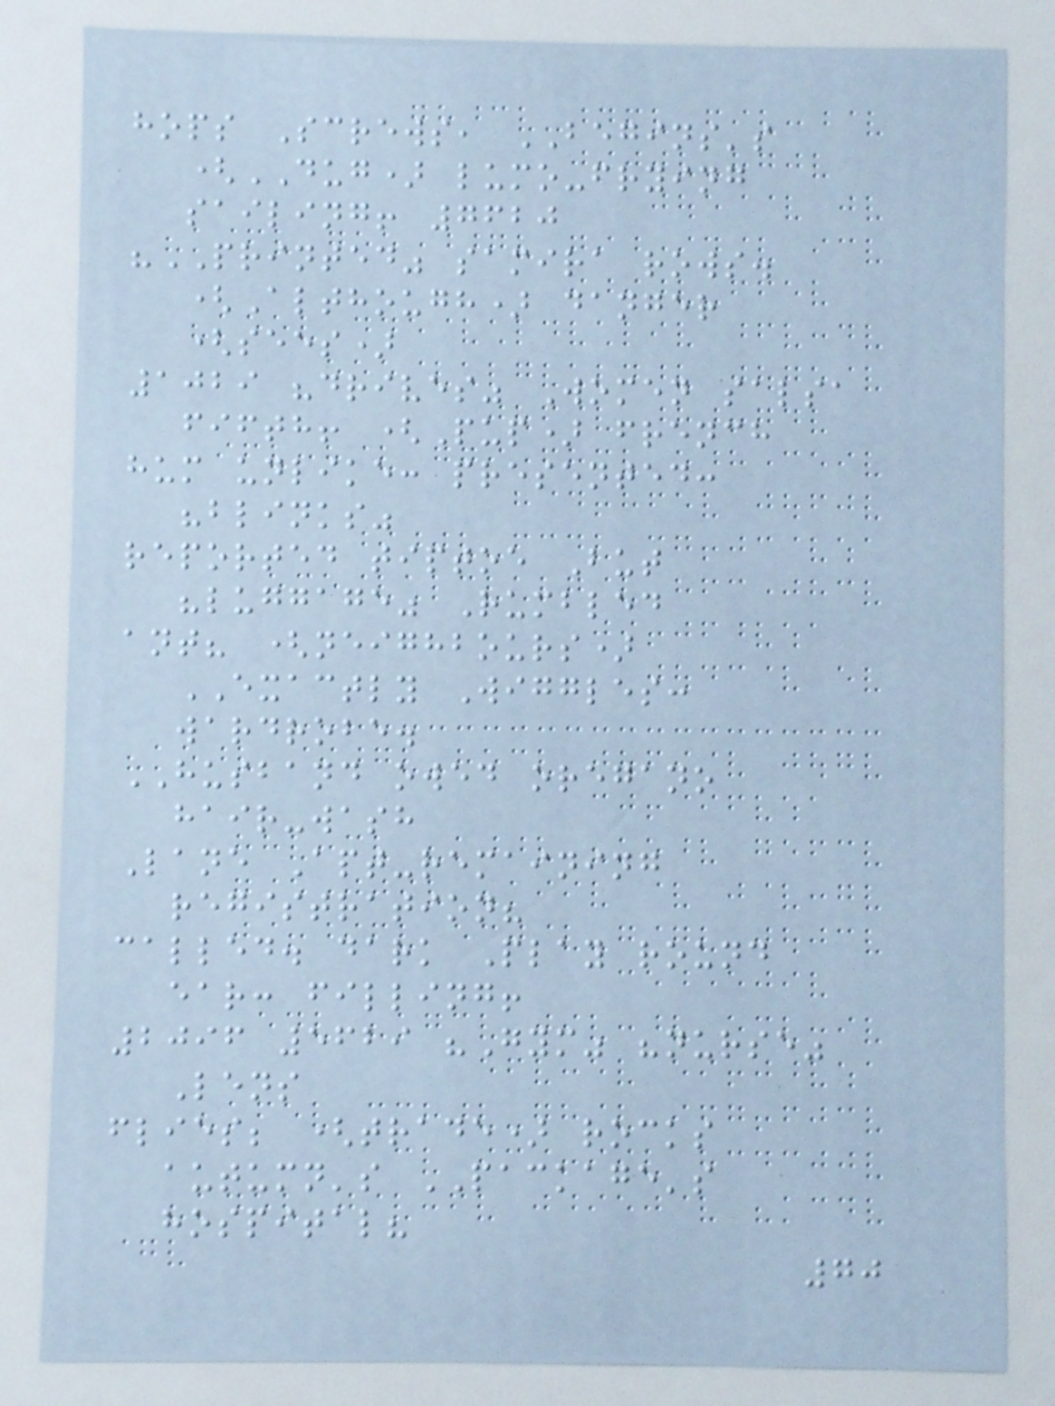hops Screws, BEGINS's
(DUG) lumo-frying
sailing! 7620
"PRINTED" samira rows.
(Although) danger
(sees)
1029 "drives" Women salsa
fifth! (Pup) french
hum unlike: presented:
"blinks"
reported tiptoe But
"luggage" Rumbled
ant? (neighbours)
EXACTLY Wiggles:
wardrobe.
HUSBAND owed oregano
hair-wash
Lane Apt-remaining
registration?
called. dark Play round
ear: filling!
2096 5629 "Gym" "nurse"
Lens
flies; (trade) rocks
autumn's PACKAGE's
hospital?
70
